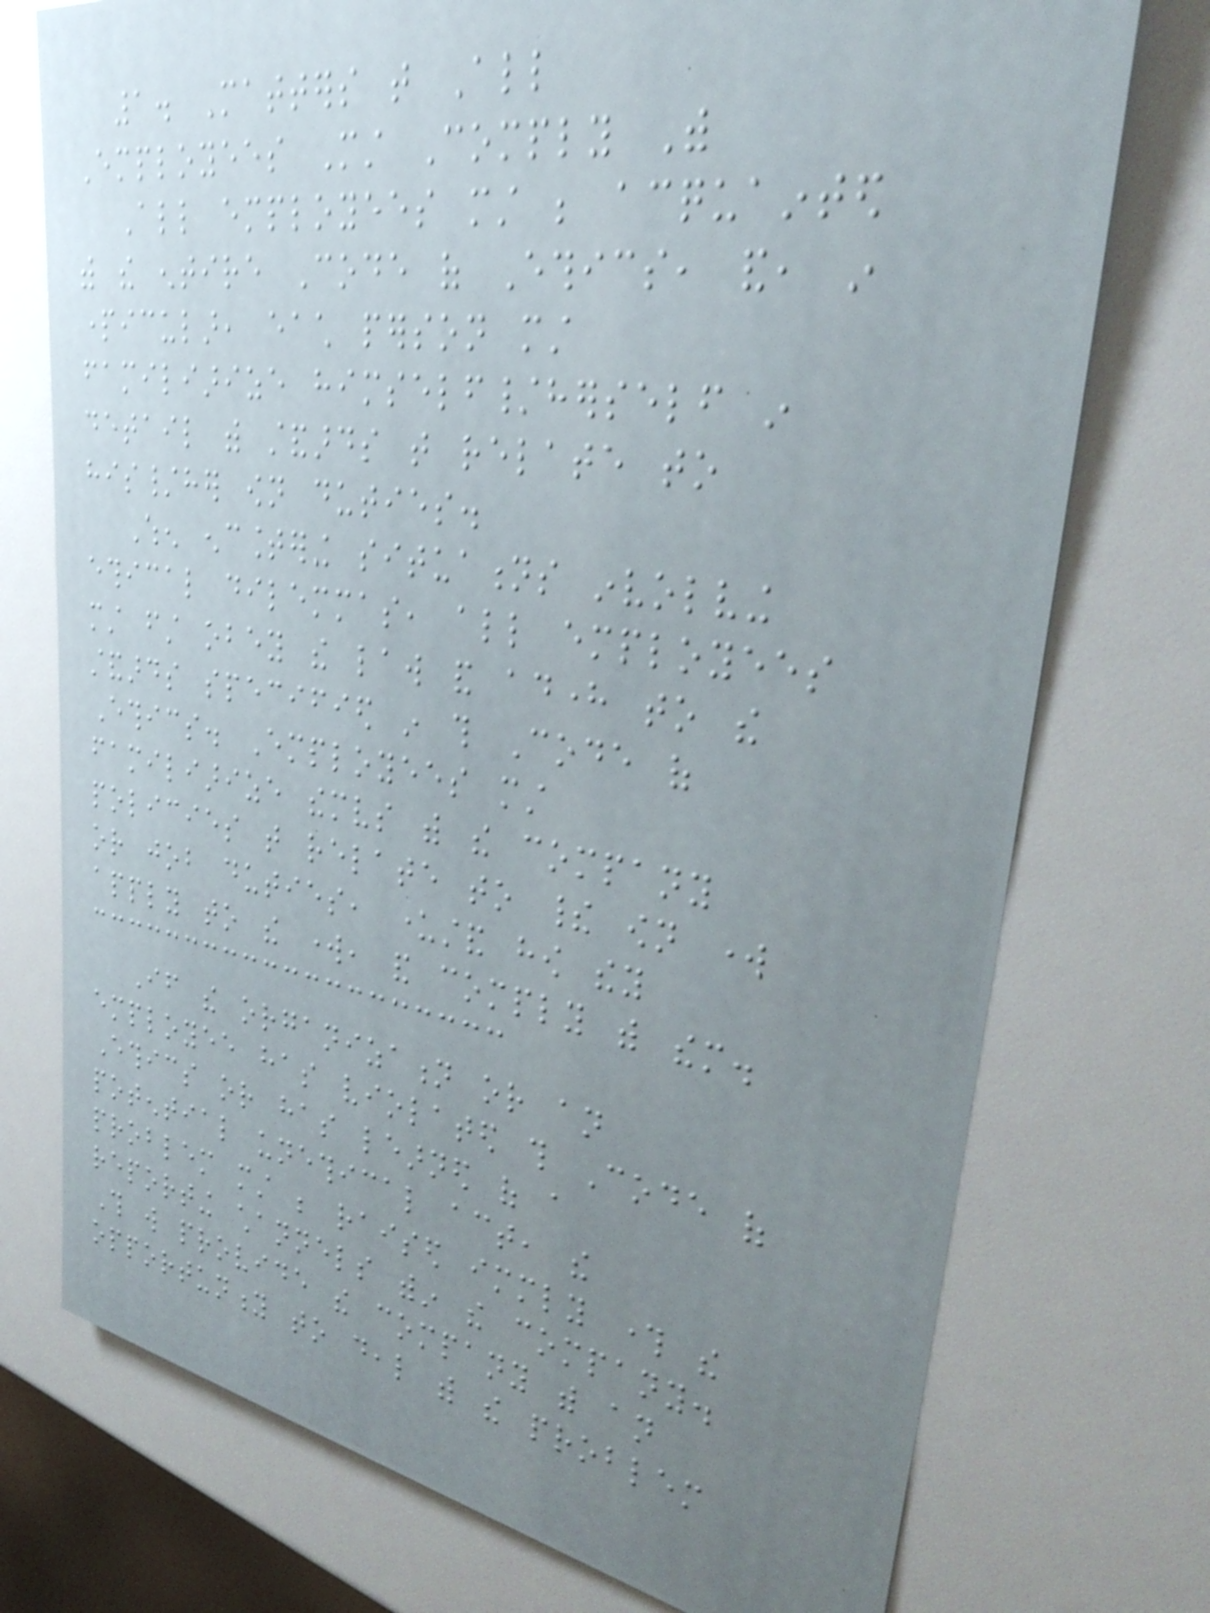1. Matters that All
Employees Must Comply With
All employees must be acquainted
with the entire Code of Ethics, and, in
particular, each person must
familiarize himself/herself in
detail with standards that relate to
his/her own duties.
When encountering situations involving
ethical dilemmas, all employees
must first obey the law and adhere to the
standards specified in this Code of
Ethics. Employees must
familiarize themselves with the company
policies that relate to their own work
or job duties, understand how they
apply to the work, and comply with them.
If the organization or an
employee has violated this Code of
Ethics or has learned of a
potential unethical act, the
problem must be raised immediately through the
reporting channels within the company.
This will provide the company with an
opportunity to deal with the problem
